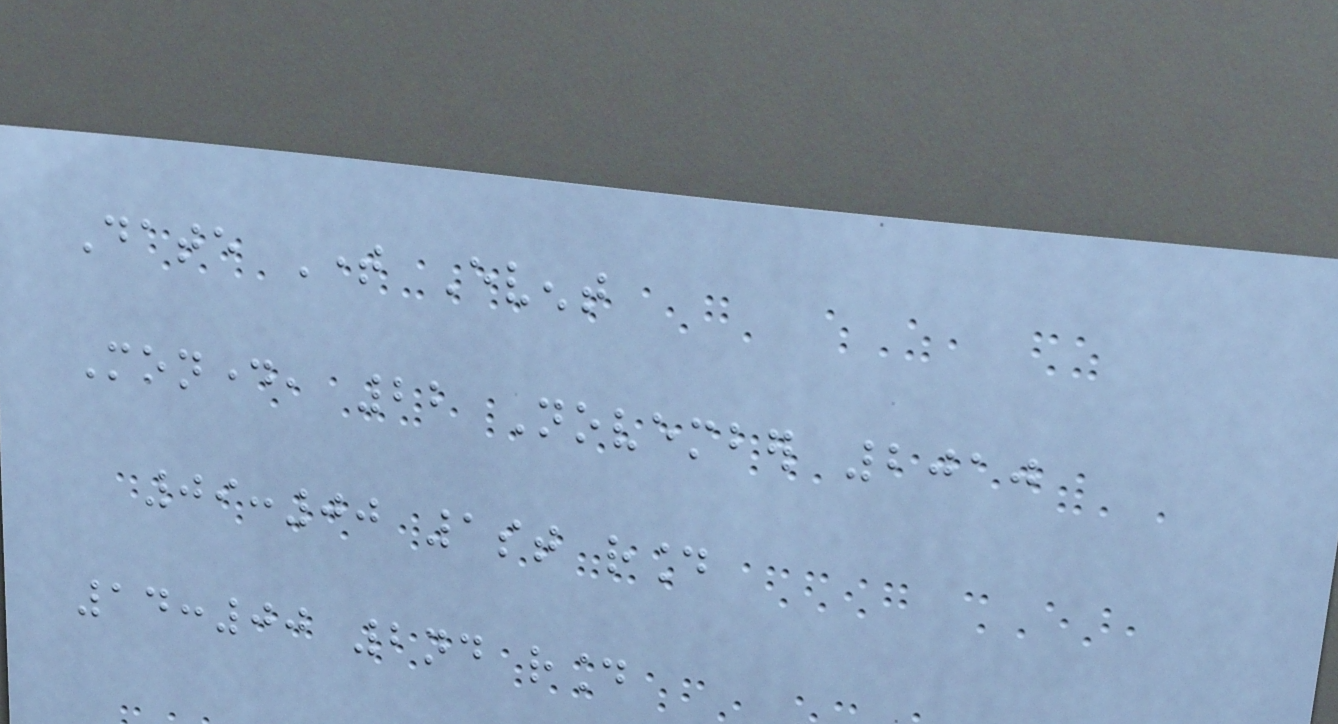Date Time Event
Monday, 22 November 2010
09:00 1st round
14:00 2nd round
